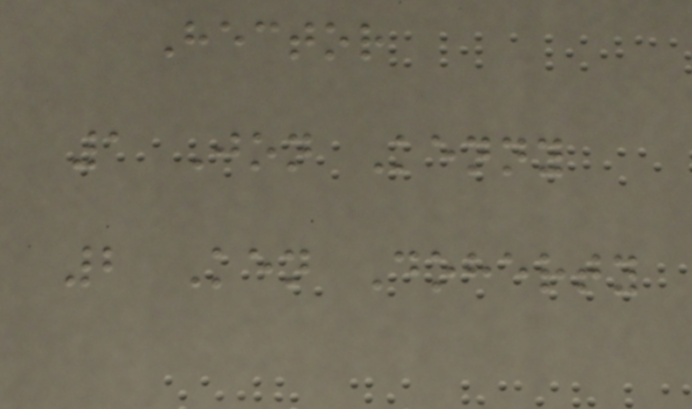Hector
1 Jon Kenny
2 Ken Doherty
